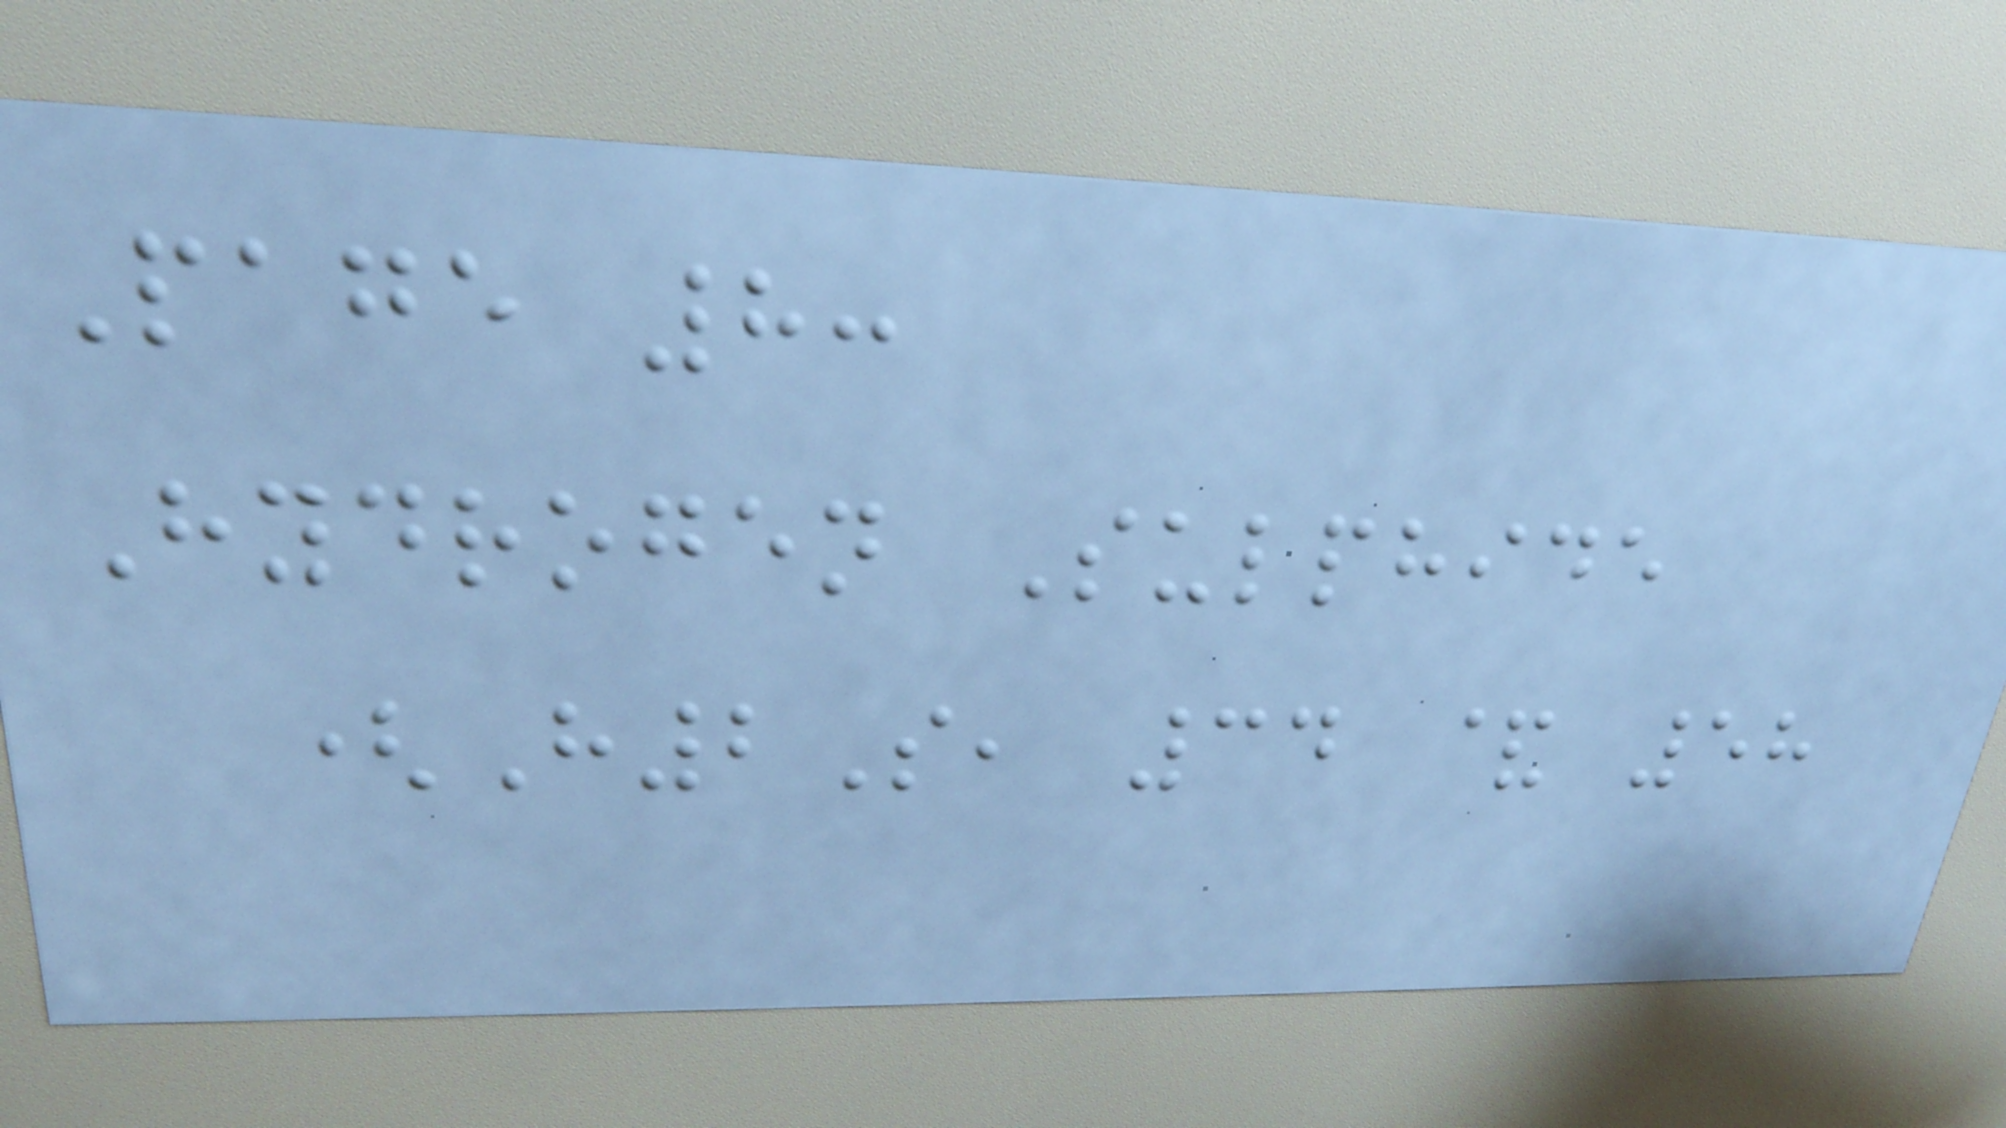Page 8:
Hydrogen Sulphide
(H2S, 34 & 58
